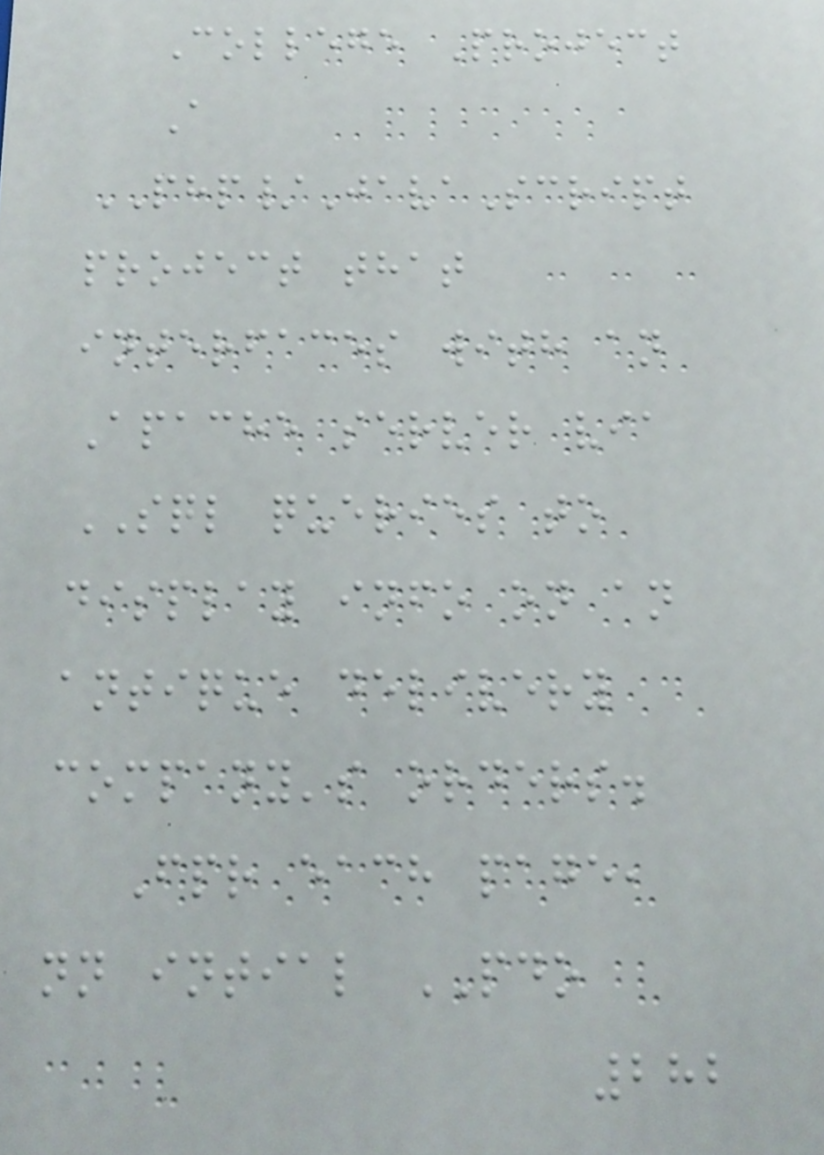College Project
A
PHP/JavaScript
project that
interfaces with an
Apache server via
SQL queries to
display info on an
antique delivery
company's orders.
Fpr each page,
nn intial PDO
282
